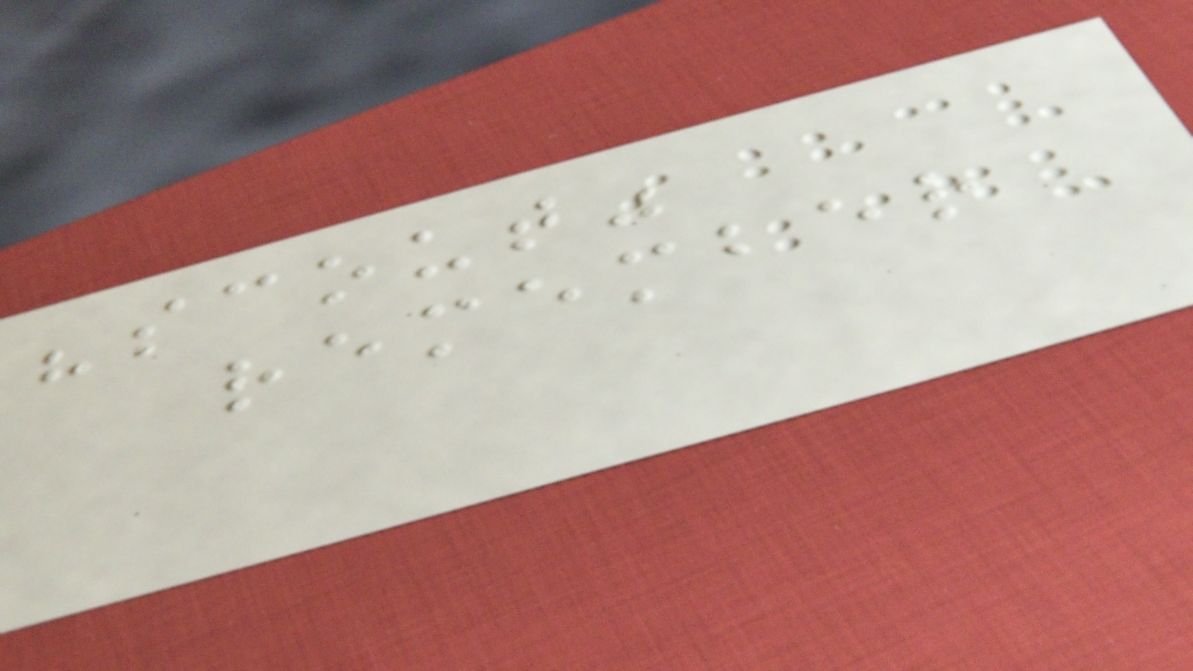"scout"
remember
